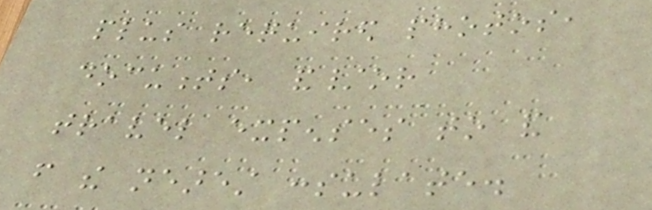plus required photos,
documents, and/or
travel expenses to and
from the nearest consulate.
